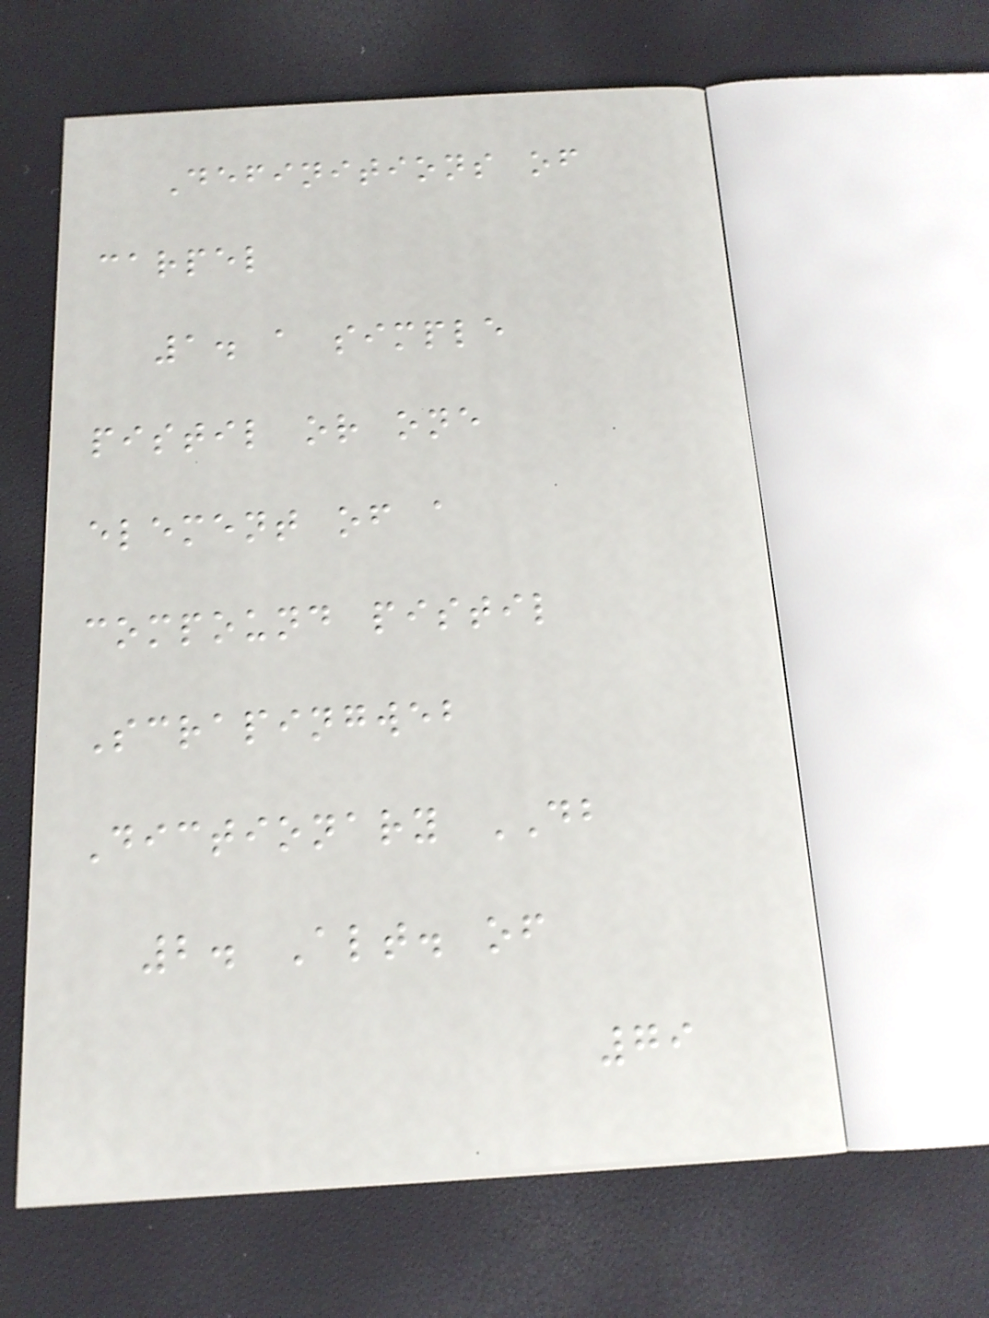Definitions of
carpel
1. a simple
pistil or one
element of a
compound pistil
Scrapingweb
Dictionary DB
2. Alt. of
79
